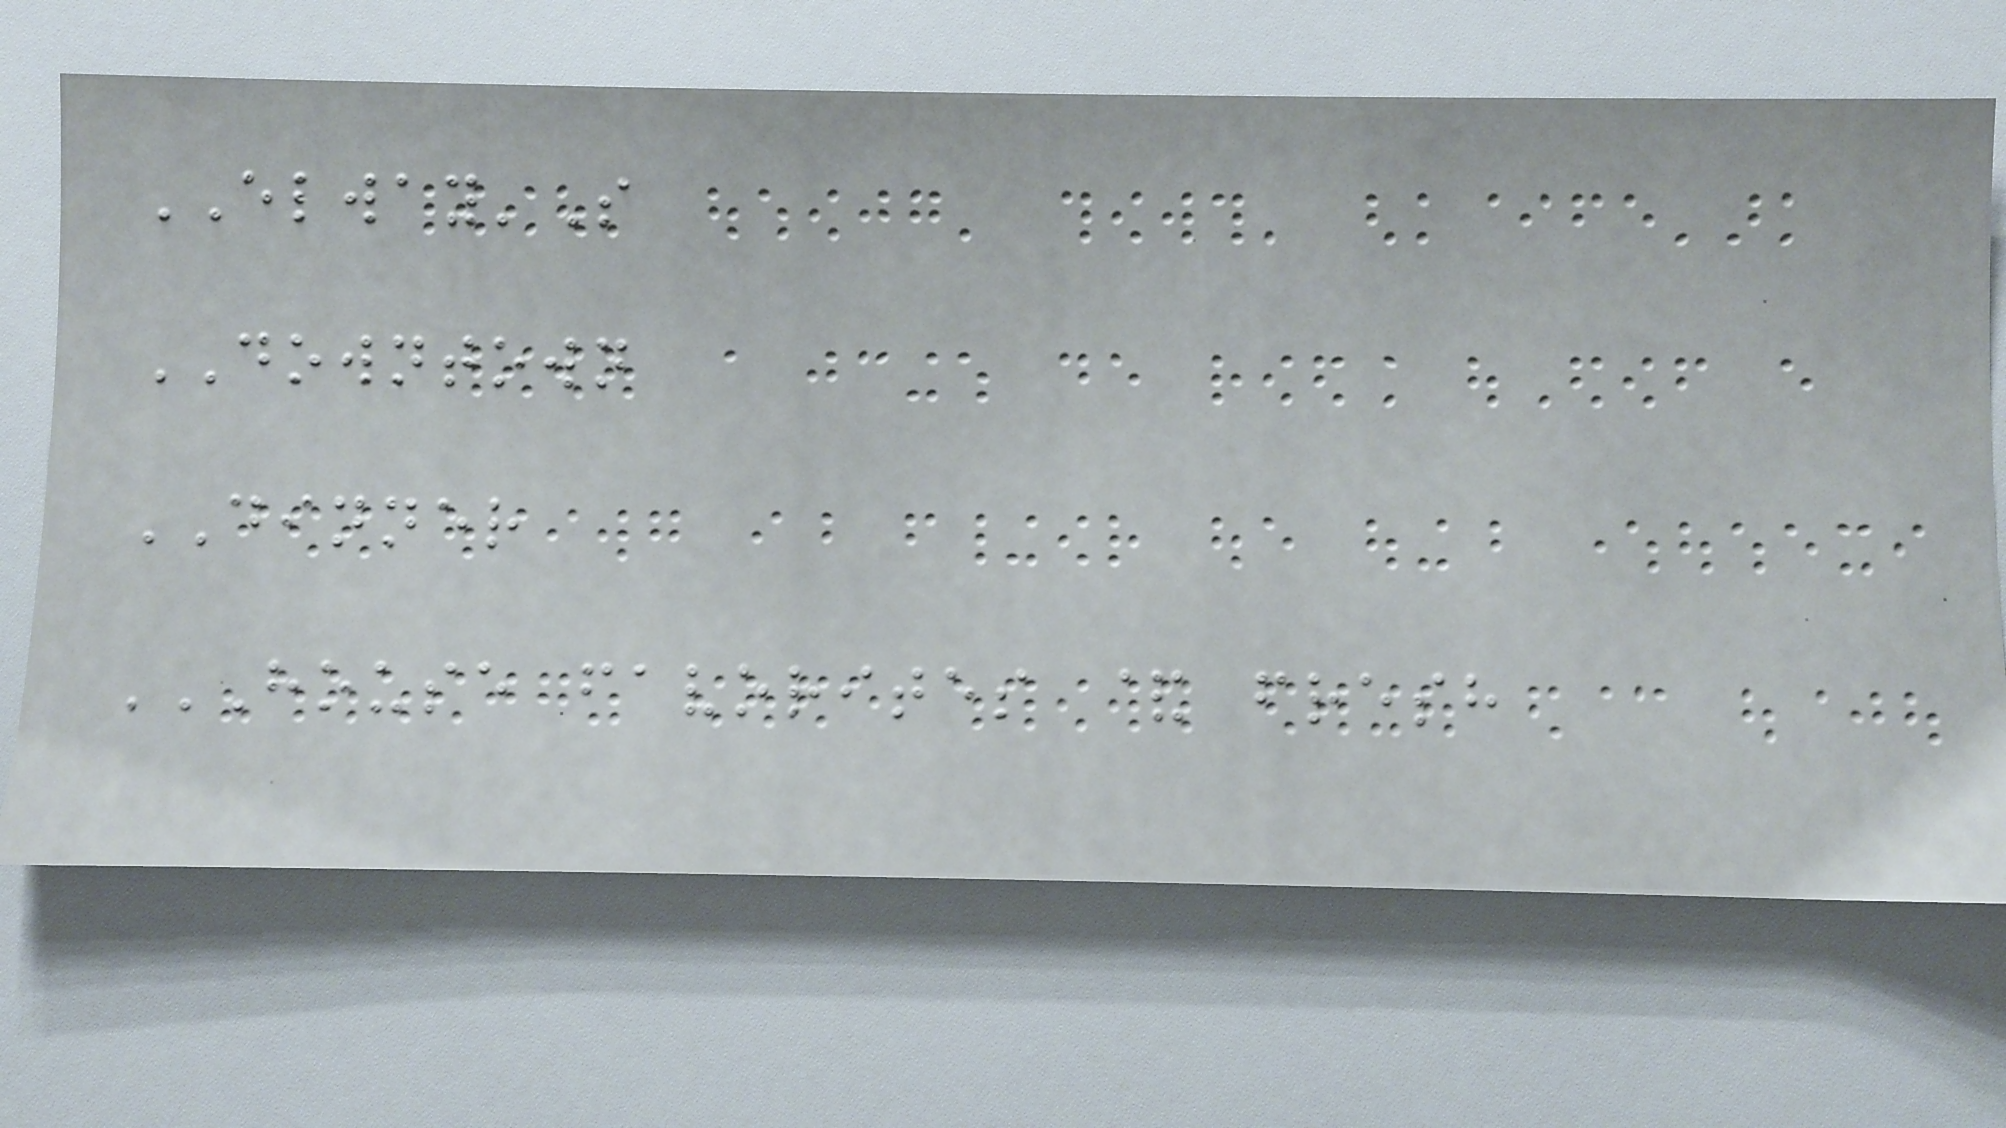ELWAY'S
DOWNTOWN
DINNER
HOUSE FAVORITES & FRESH
